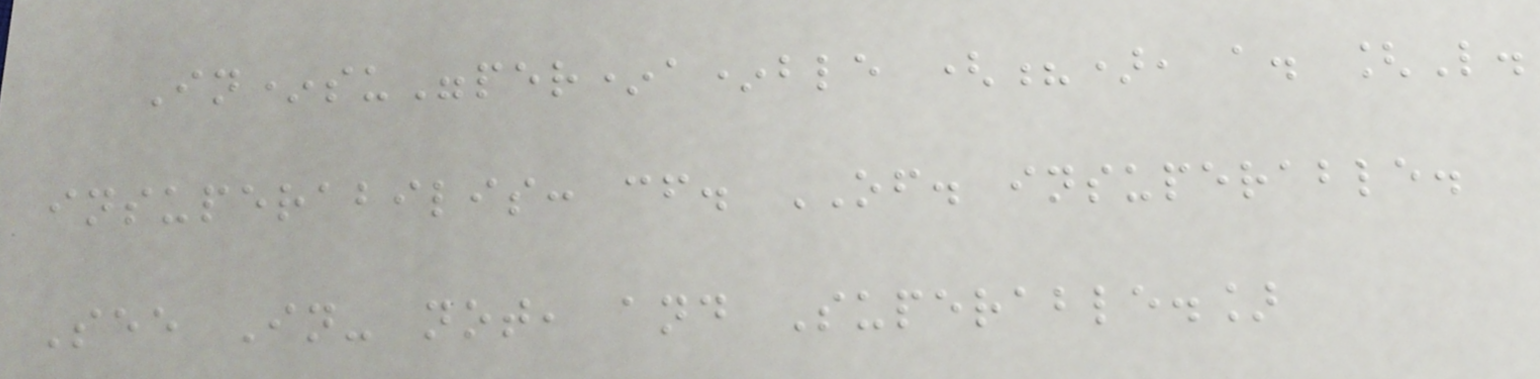In*su"per*a*ble (?), a. [L.
insuperabilis: cf. OF. insuperable.
See In- not, and Superable.]
